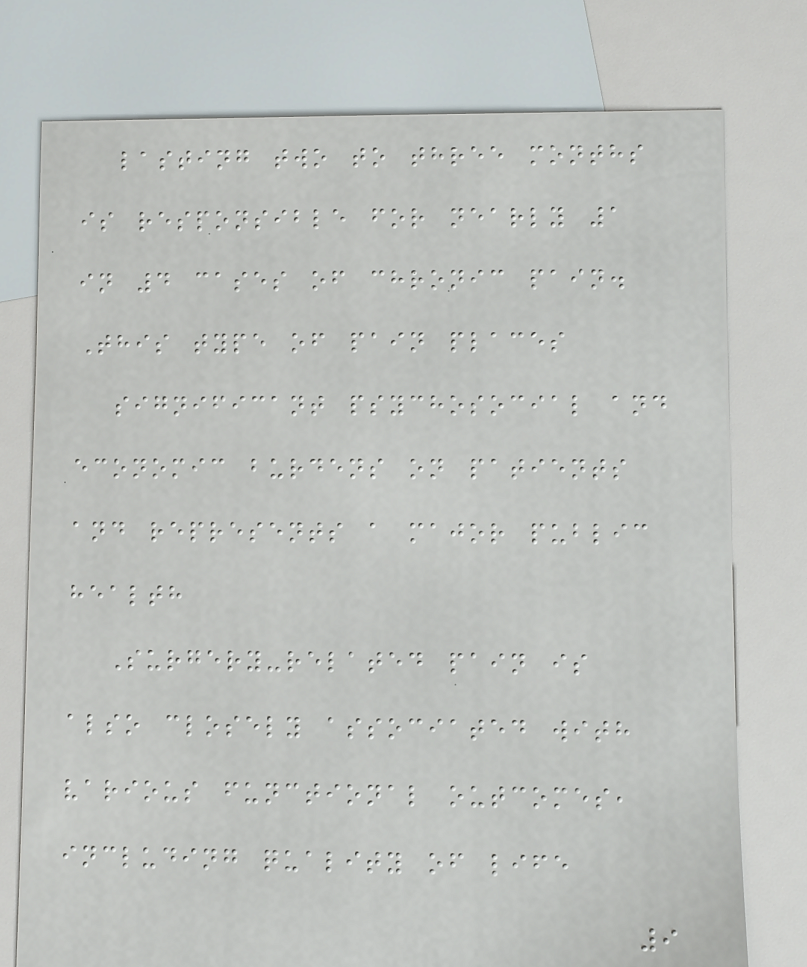lasting two to three months
is responsible for nearly 1
in 4 cases of chronic pain.
This type of pain places
significant psychosocial and
economic burdens on patients
and represents a major public
health
Surgery-related pain is
also closely associated with
various functional outcomes,
including quality of life
9
